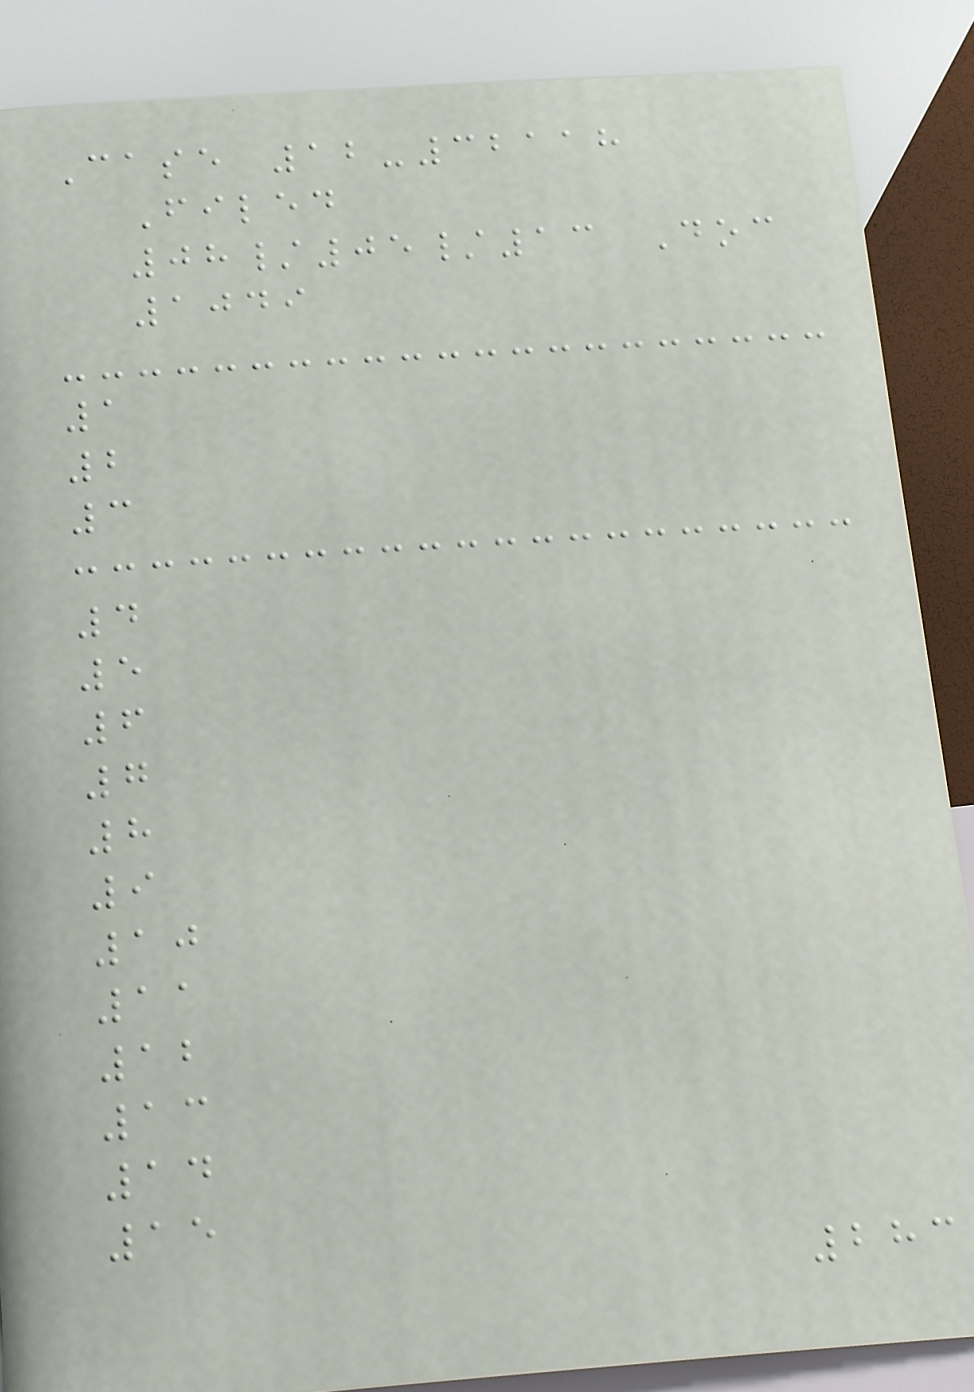Case 12-32118
Filed
08/05/13 Doc
1049
1
2
3
4
5
6
7
8
9
10
11
12
13
14
15
283
